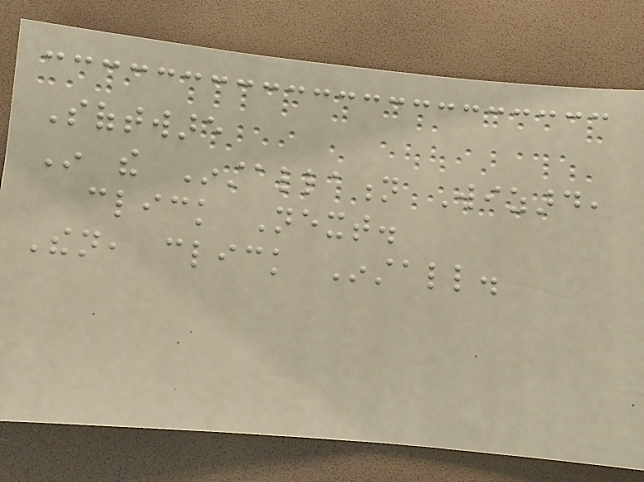Software
In the Installation Wizard,
click Next.
Then, click Install.
